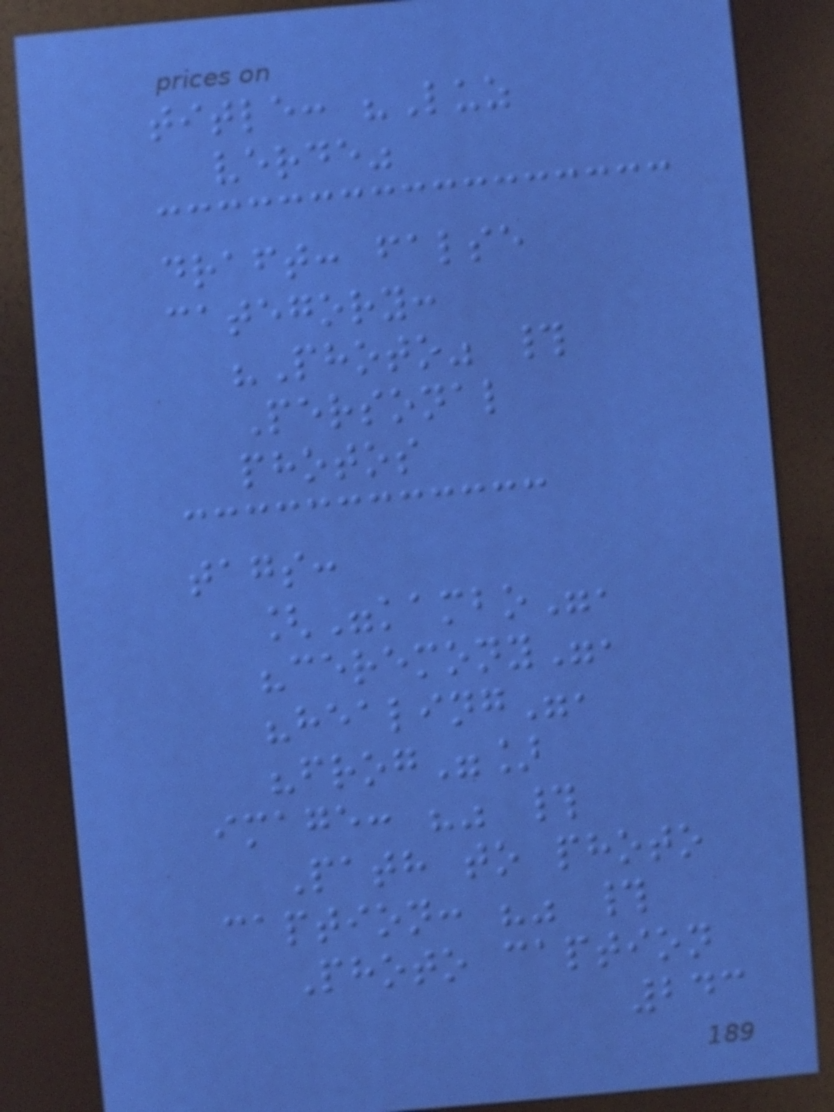title: "Luz
verde"
draft: false
category:
"Photo" #
Personal
photos
tags:
["kambo",
"ceremony",
"healing",
"frog"]
image: "" #
Path to photo
caption: "" #
Photo caption
243
